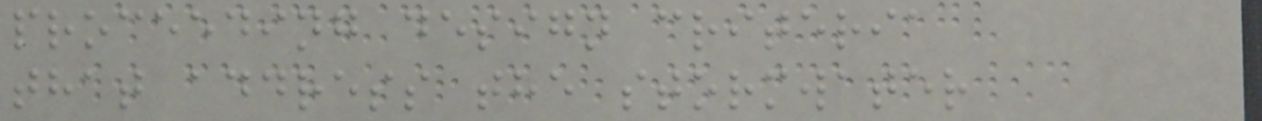proceeding design criteria
that address the stormwater
